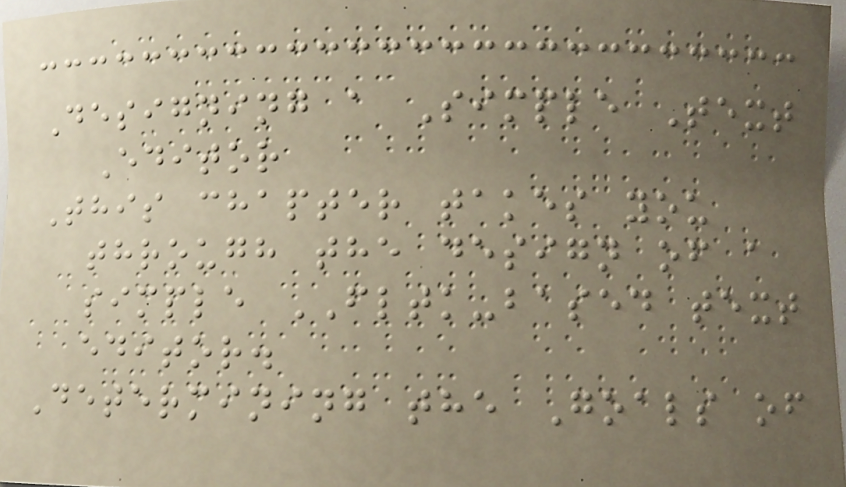Designing a Simple Text
Editor
This chapter takes you
through the design of a
simple FLTK-based text
editor.
Determining the Goals of
